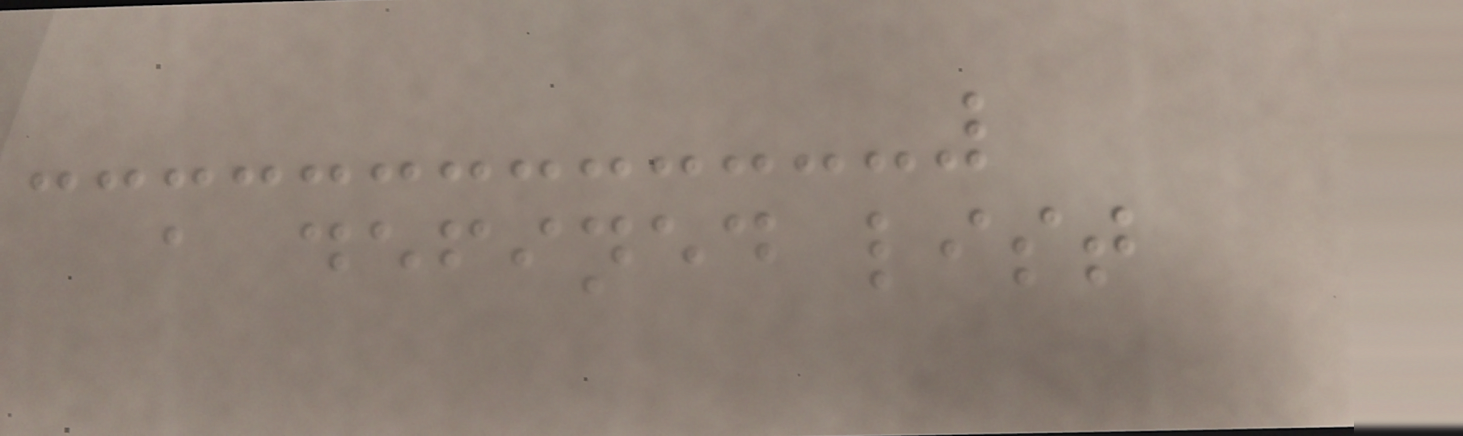a defined list
